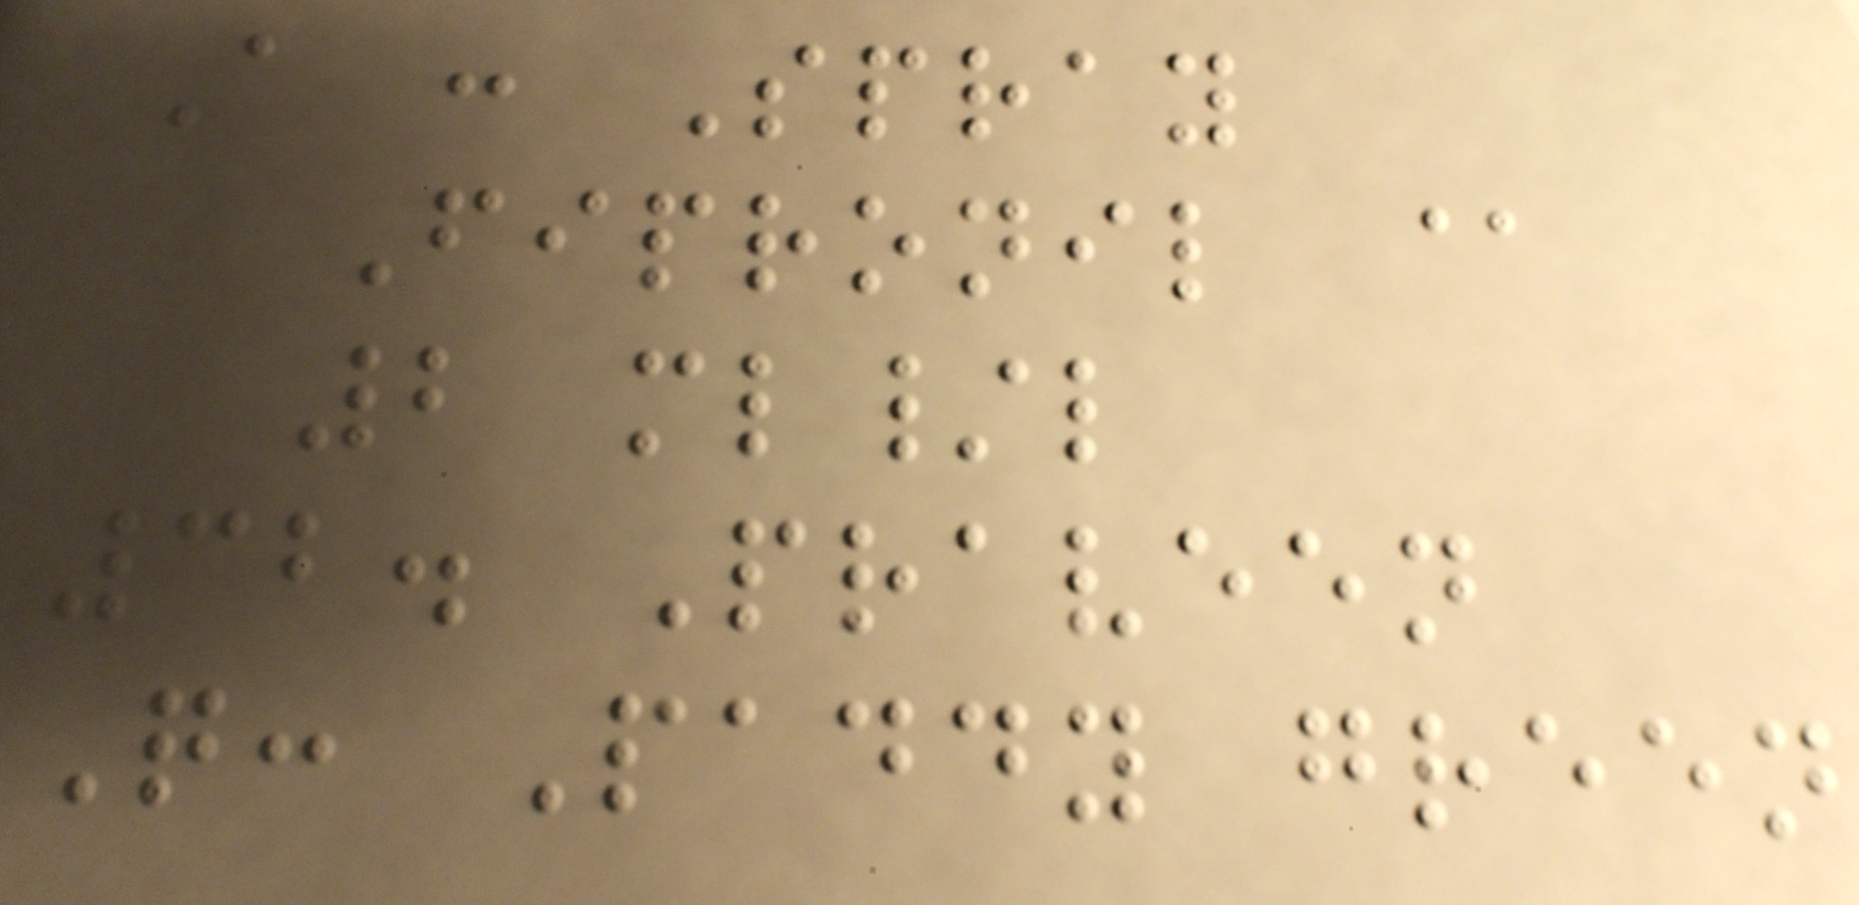A : Spray
Fipronil @
2 ml/l
32. Praveen
Q: Paddy green
